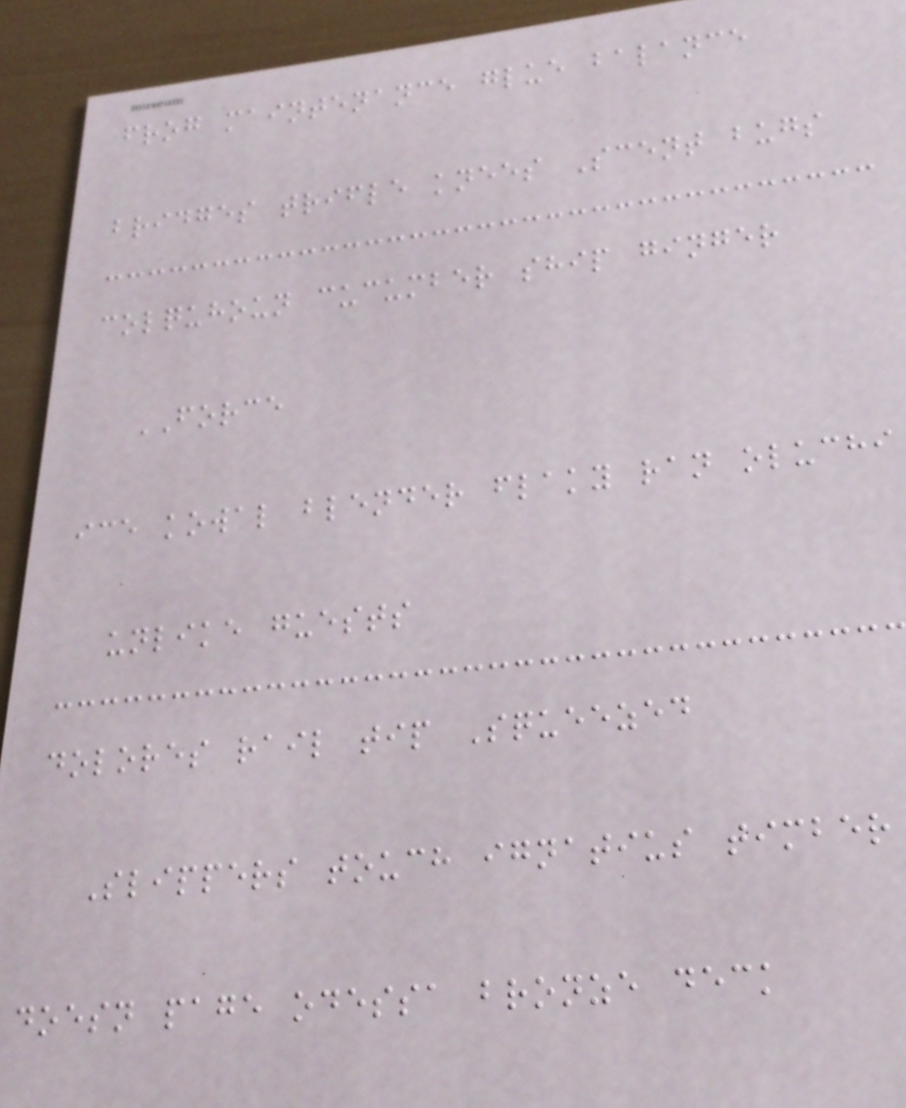frog maintenance glue balance
bridges trifle knees Scent bugs
colquhoun cucumber ship ginger
FORCE
ice kowal blender flaky ran oluchi
unlike guests
dolores rail tip Squeezed
Slippers touch ignatius timber
doesn page odessa bronze deck
